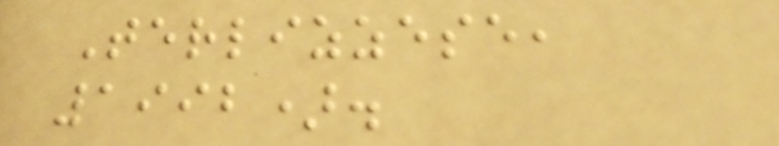Terlizzese,
1992).
